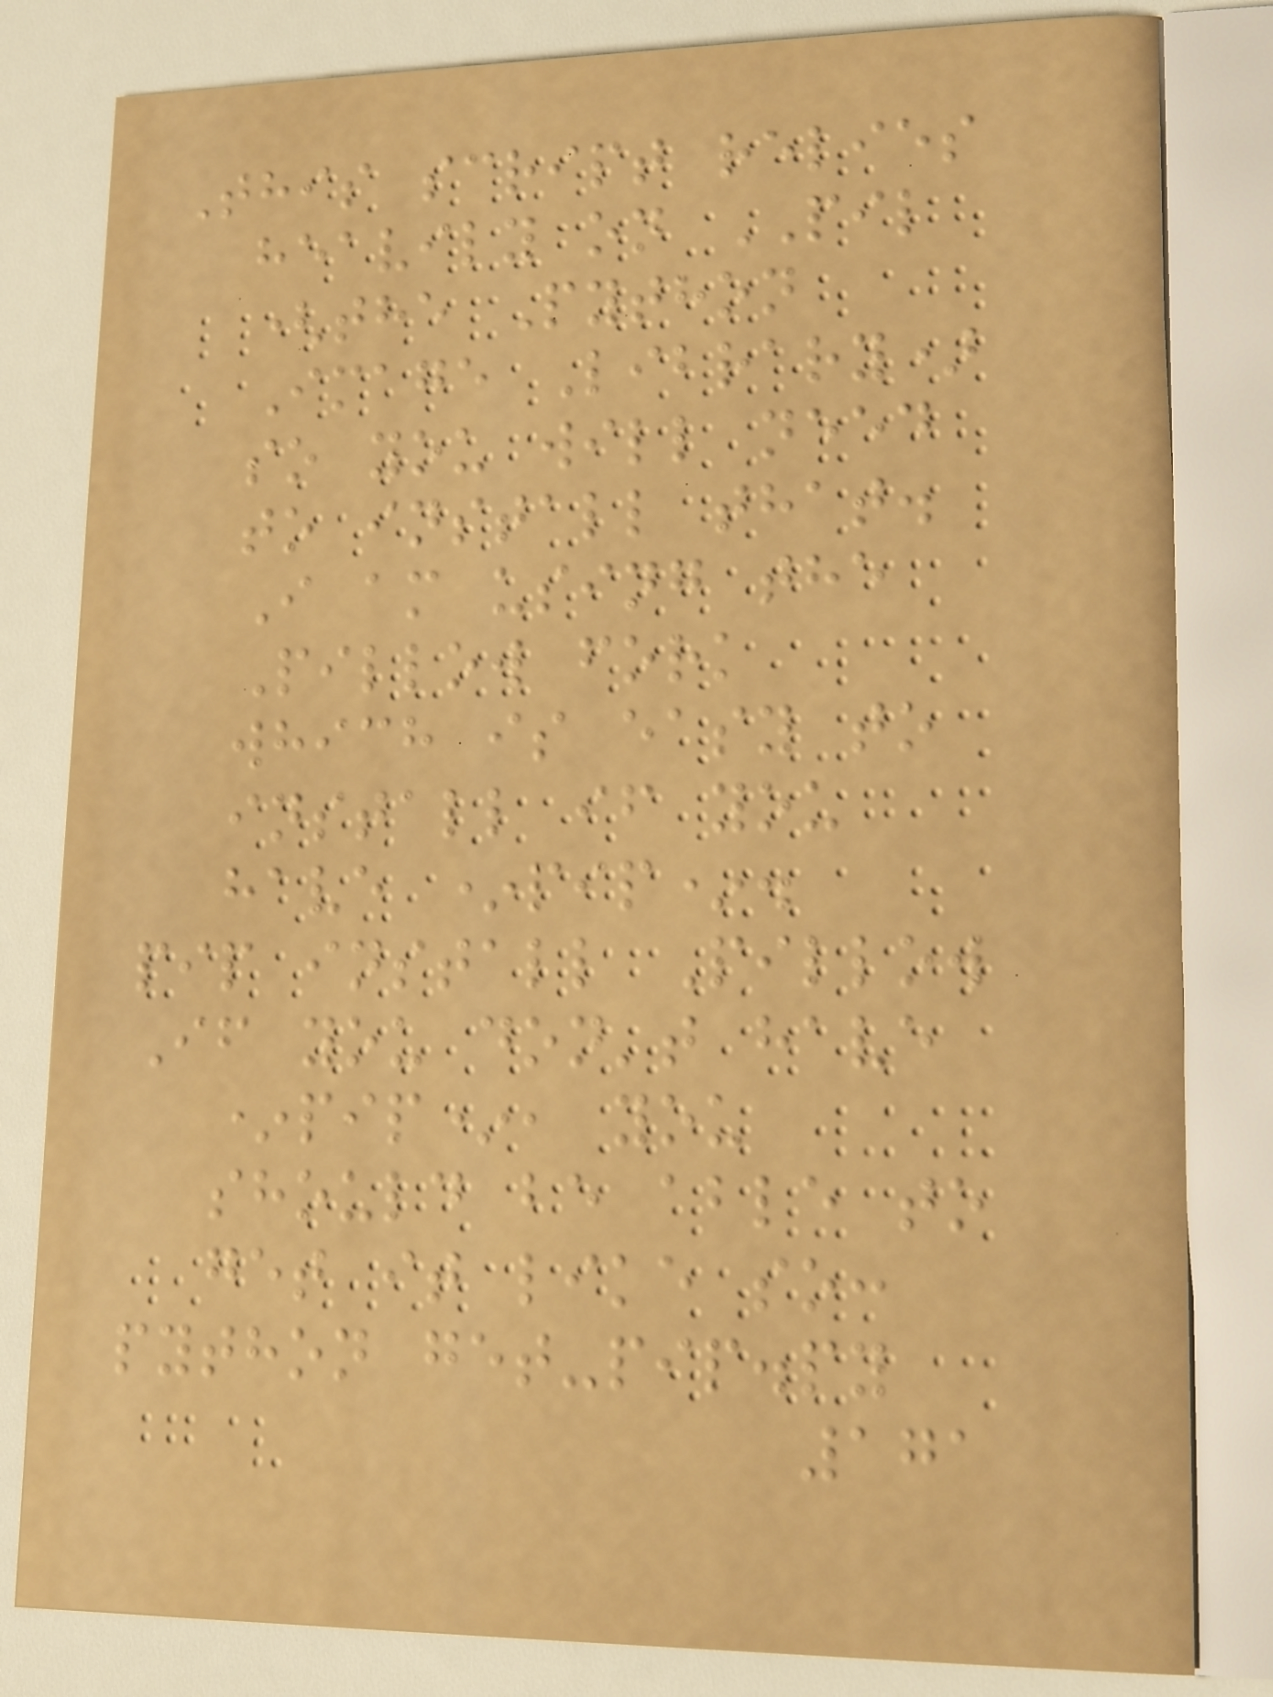This script relies
heavily on PIL
(the Python
Image Library)
so you will need
to install that.
I am using the
Pillow fork
which is easy to
install if you
have *pip*.
pip install Pillow
If you don't have
*pip*, you
should be able to
get it like so:
python get-pip.py
171
